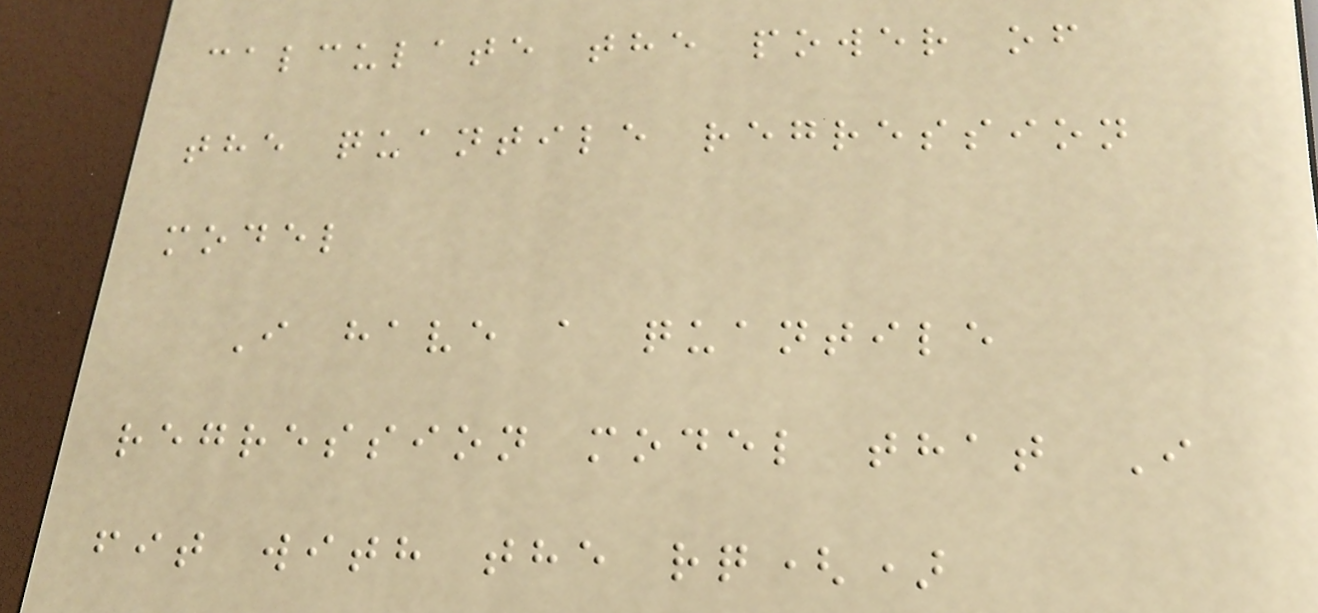calculate the power of
the quantile regression
model
I have a quantile
regression model that I
fit with the rq()
